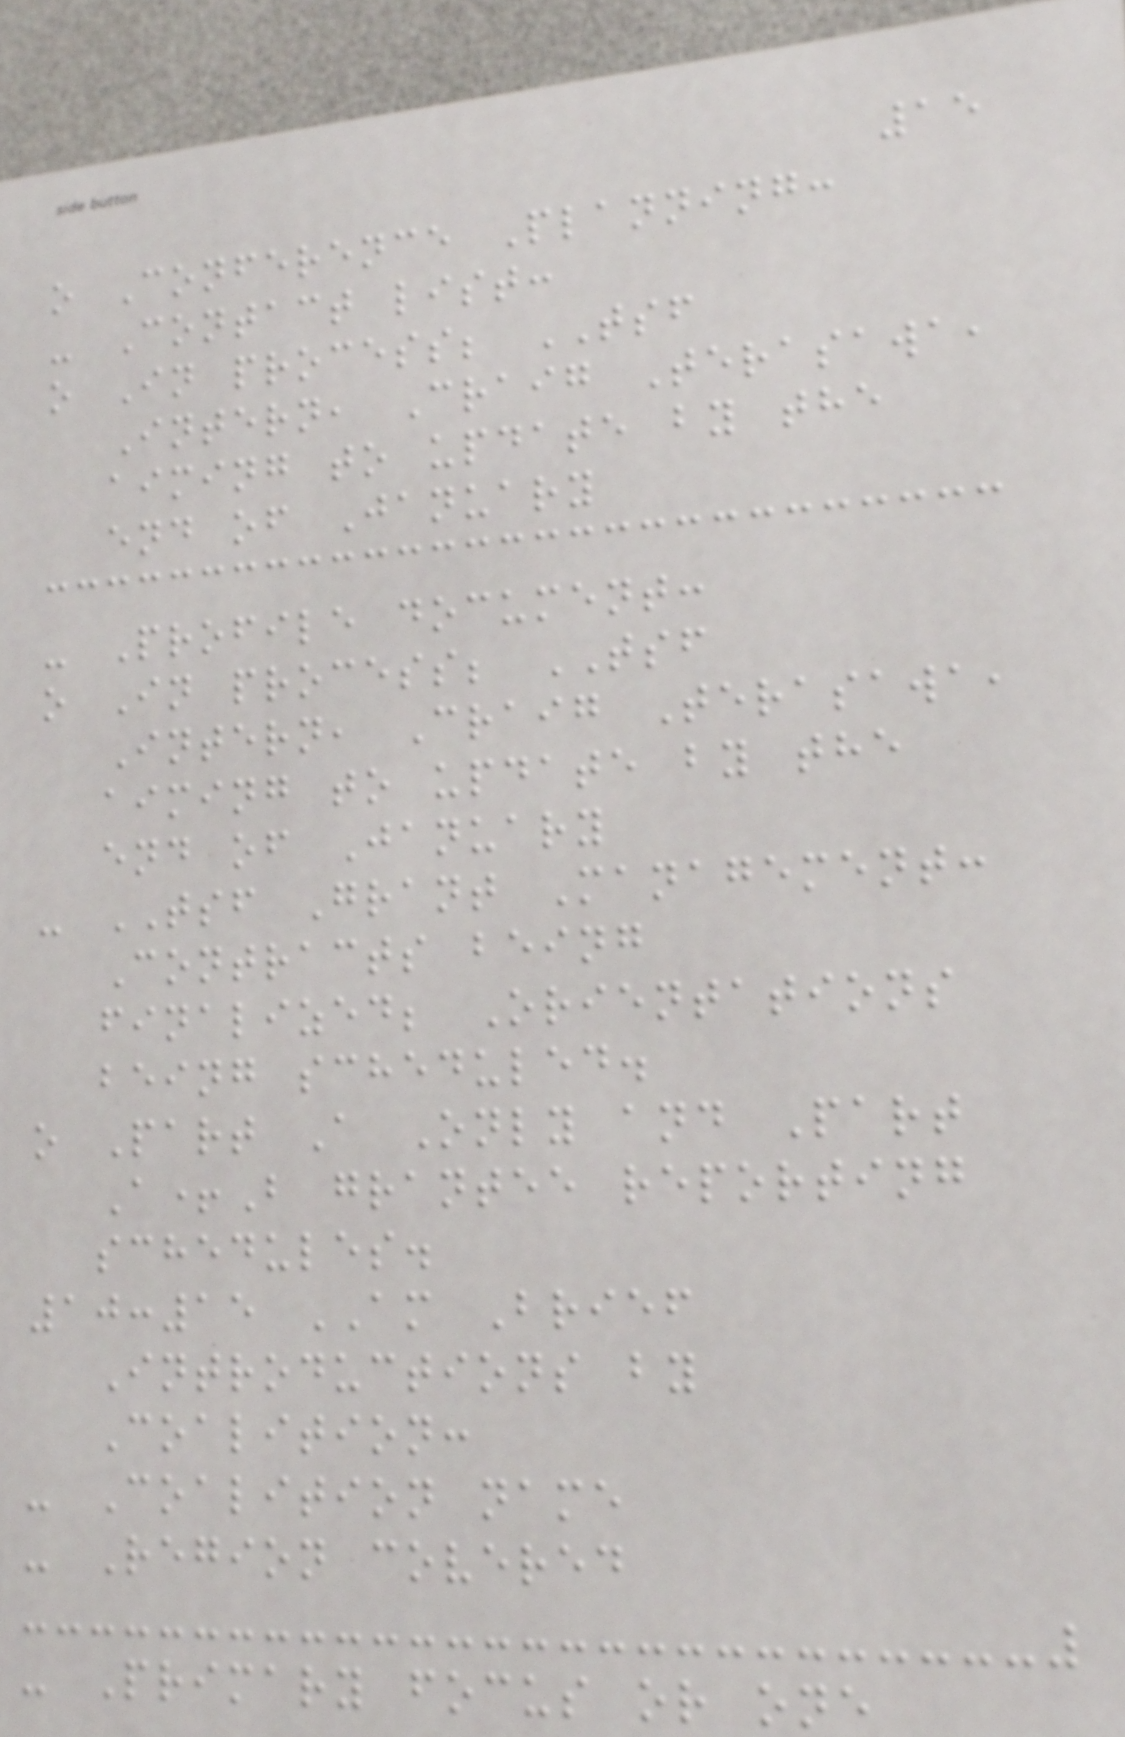15
o Conference Planning:
- Contact list:
o In process; TSF
Intern, Craig Terasawa,
aiming to update by the
end of January
- Profile document:
o In process; TSF
Intern, Craig Terasawa,
aiming to update by the
end of January
- TSF Grant Management:
Contracts being
finalized; Orientations
being scheduled.
o Part A Only and Part
A+B grantee reporting
schedules.
10:15 AM Brief
Introductions by
Coalition:
- Coalition name
- Region covered
- Primary focus or one
